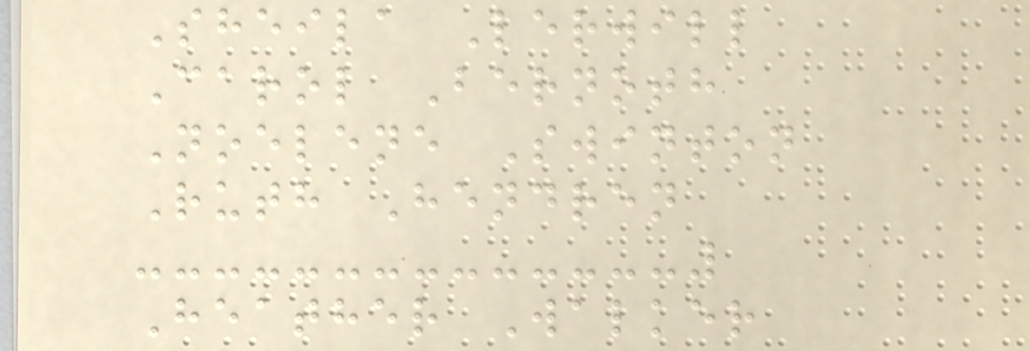Sheila Lerwill
Carol Bernoth
Noelene Swinton
Ruth Hendren
Heather Walker
